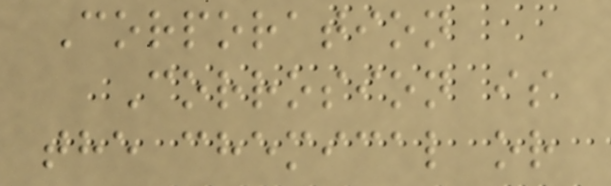Corporation
Corrosion is
the chemical or
